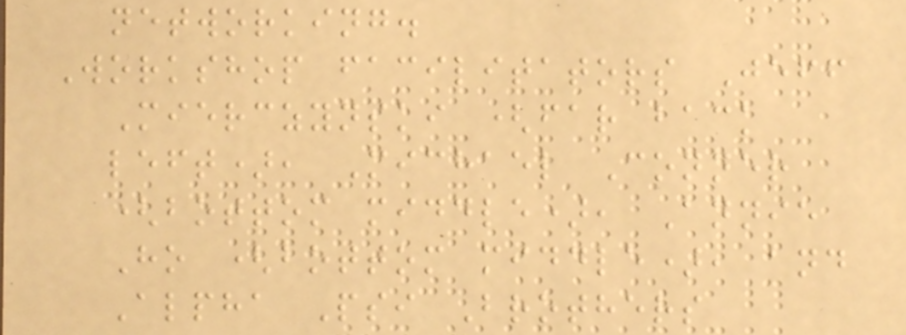networking.
Workshop facilitators Jeff
Mierczynski (far back
left), Michael Conner
(bottom middle), Annie
Ho (bottom middle), and
Alpha Psi Brothers
